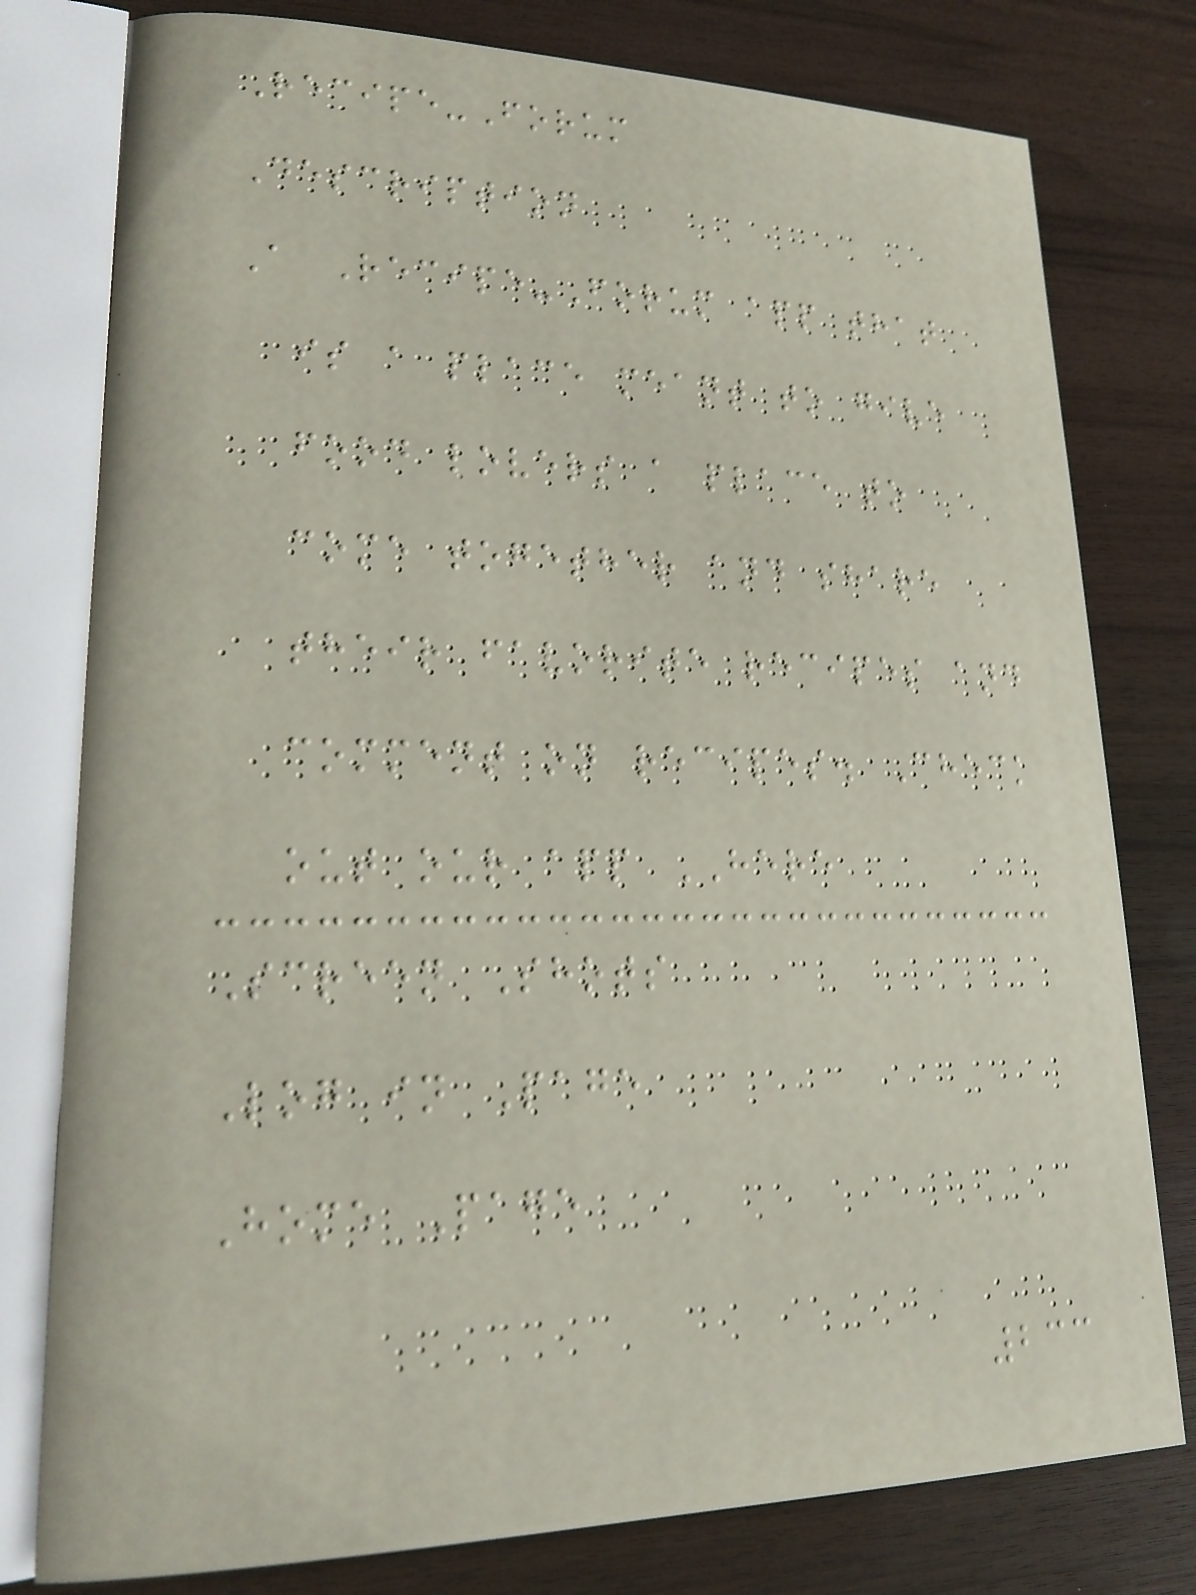Recipe-Forum
Description
A Recipe-Forum app that
is a place meant to give
food lovers a place to
come together and share
their favorite recipes and
comment on recipes. Check
out our app HERE
Screen Shots
Log in Page
Home Page
233
